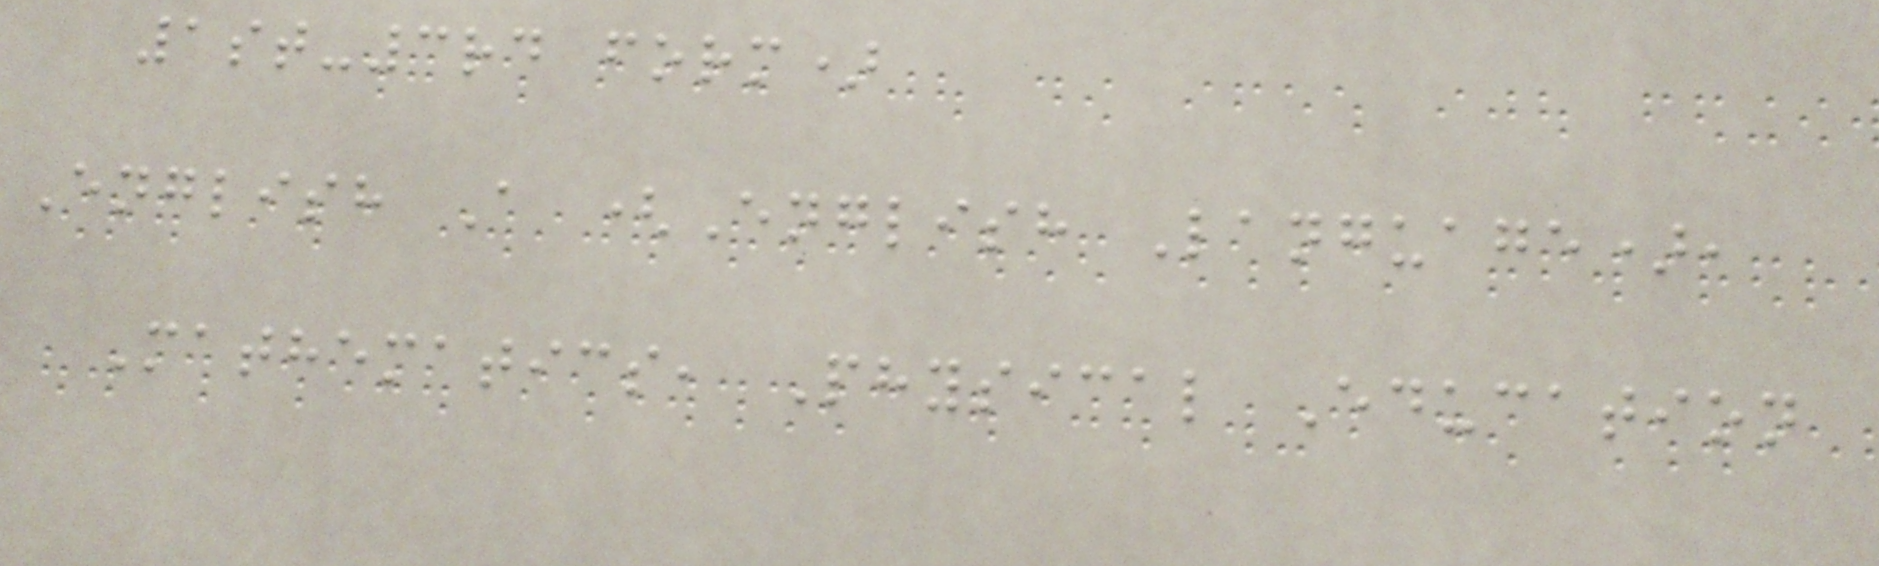1st-3rd form)
English A (English Language),
Mathematics, Physical Education
